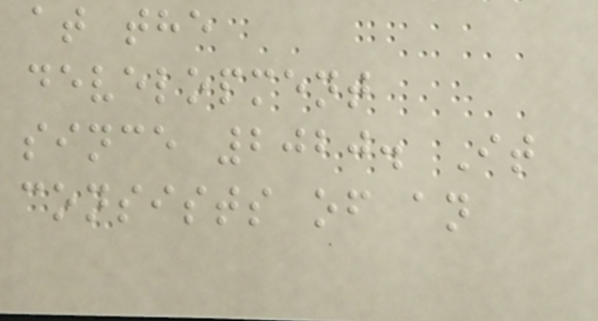at the
development
since 2020. It
consists of an
